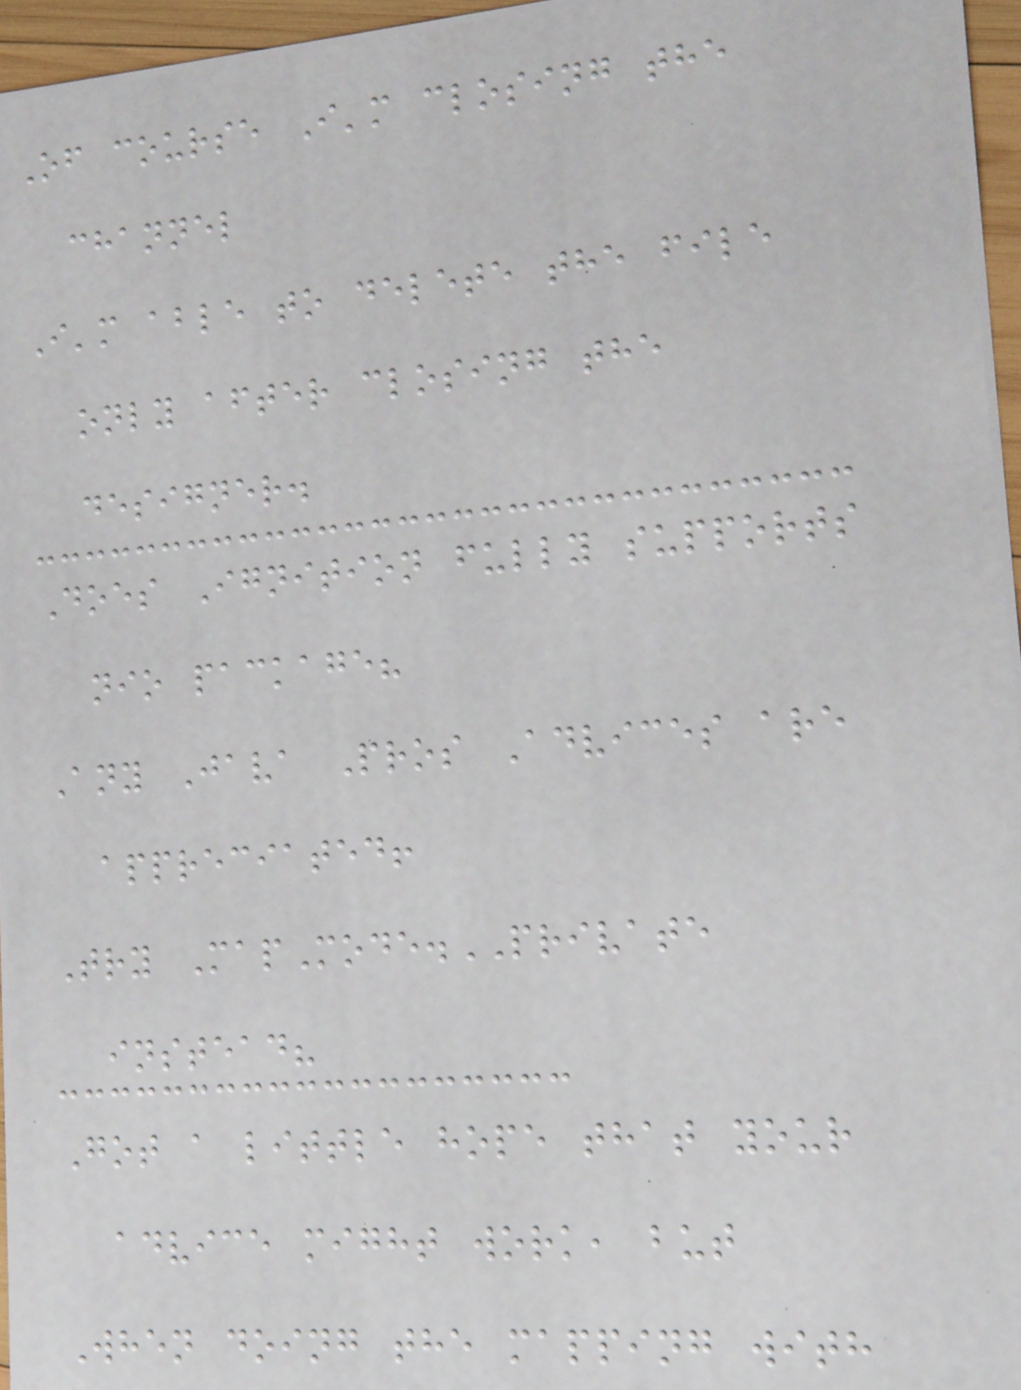Of course I'm closing the
channel
I'm able to delete the file
only after closing the
designer.
Does Ignition fully supports
nio package?
Any Java Pros Advices are
appreciated!
Try MapMode.PRIVATE
instead?
Got a little hope that your
advice might work, but
When doing the mapping with
